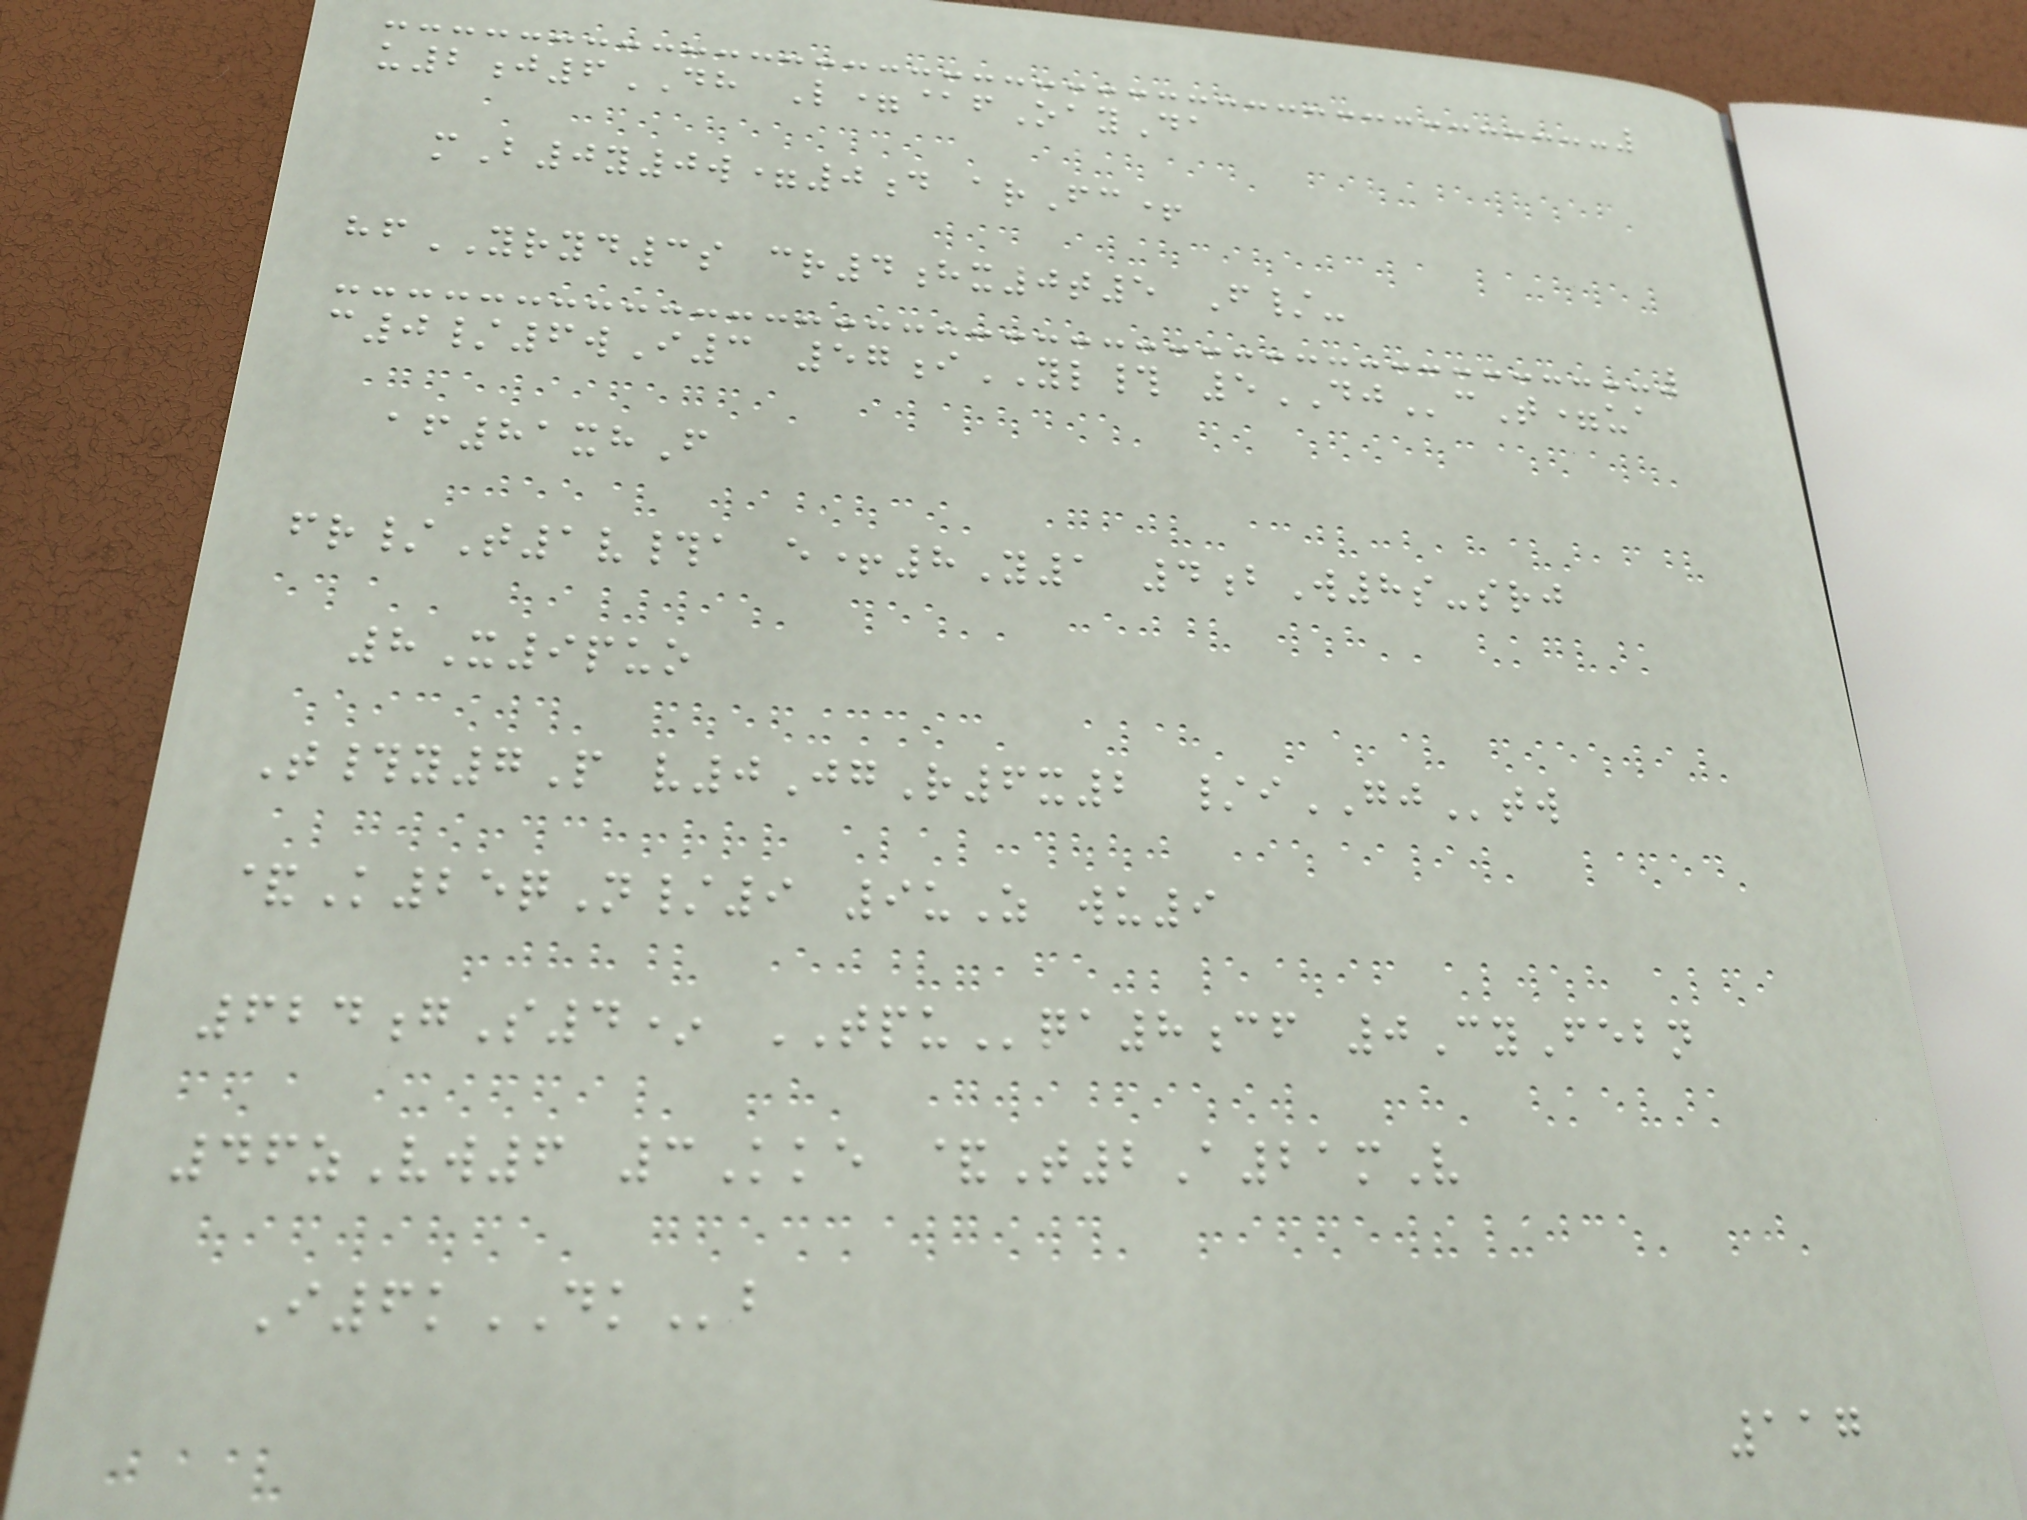u2j6DH L=@fOayDa
mB0y0w=0d arFc+
hfYRYD3s cr4hx0t5 F/-
c0/6wI3 57iYL# 5DJcT=ua
af81xhF
fr/T1v#a e+8Y1 4bW8s-srj
8X9puo
T#y7P v0JgR6x2 /iGJtw
&K25qN/9 9uZ wu9
624gS4* TPUqa8cf 0CyFebn
46zVw6 3Kke &T2A21mV
I6kDKb
117
